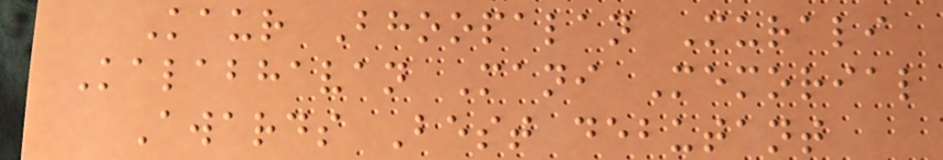Kaur Bhoopalan Murali
Kalabhavan Mani Memorial
Awards Best debutant
